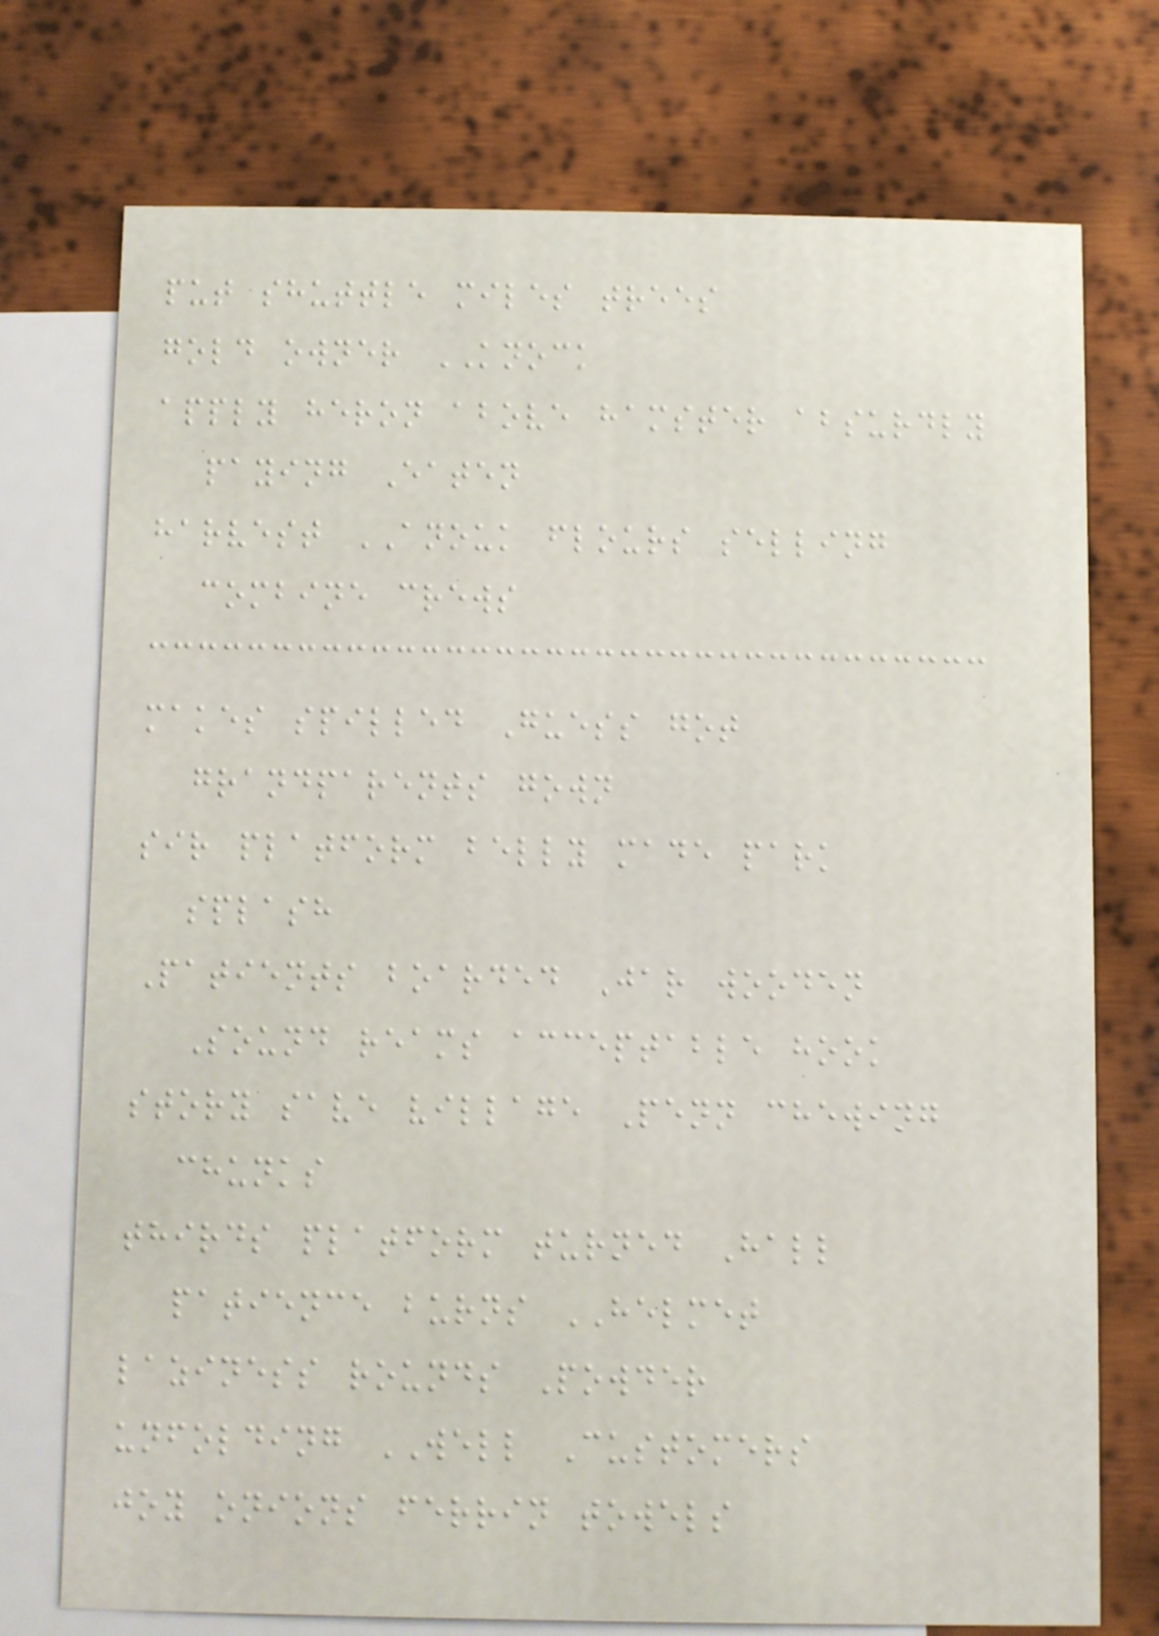put shuttle miles trees
gold owner KNOCK
apply heron above hamster absurdly
paying Eaten
harvest ANOUK flours selling
combine crews
makes spilled Guess got
grandparents gown
sir platform belly made park
splash
Patients boarded Jar wooden
Sound reams acceptable hook
story save village Penn chewing
chunks
thirds platform turned Hall
patience burns HELMET
laziness rounds Powder
unfolding WELL Customers
joy onions ferrin towels
